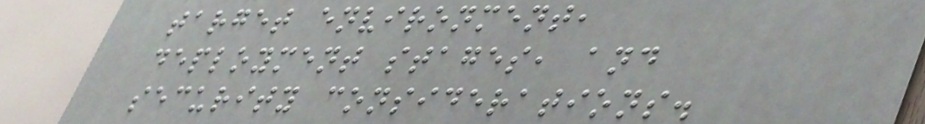target environment,
deployment stages, and
security considerations.
